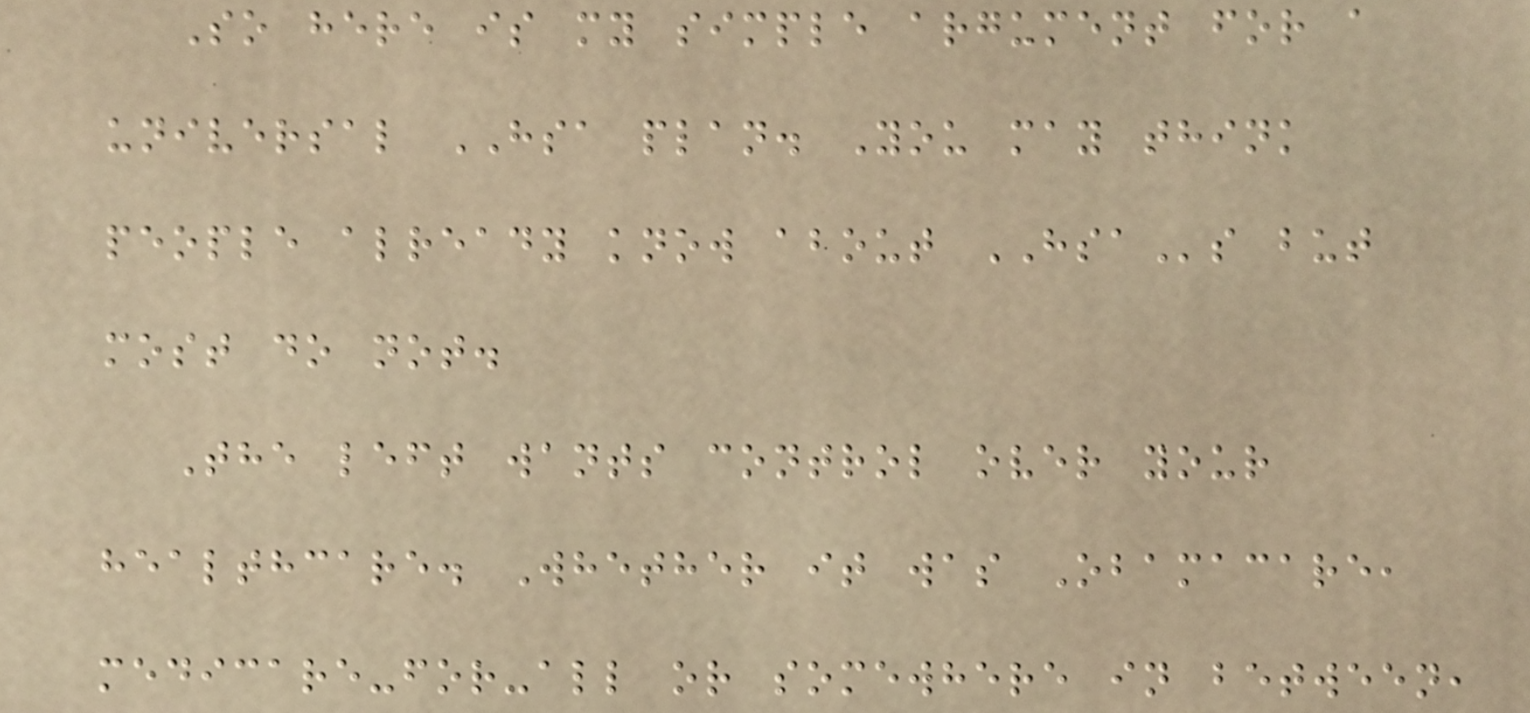So here is my simple argument for a
universal HSA plan. You may think
people already know about HSAs but
most do not.
The left wants control over your
healthcare. Whether it was Obamacare,
medicare-for-all or somewhere in between,
